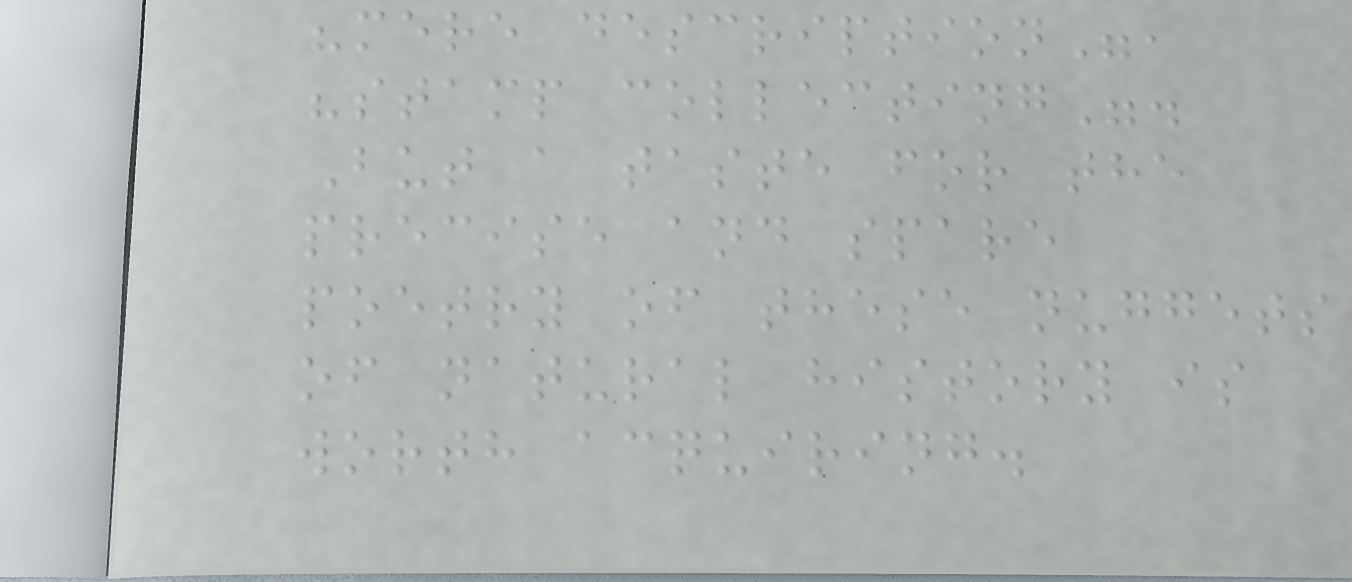"mere description",
"stamp collecting".
But a taste for the
precise and spare
poetry of these nuggets
of natural history is
worth acquiring.
